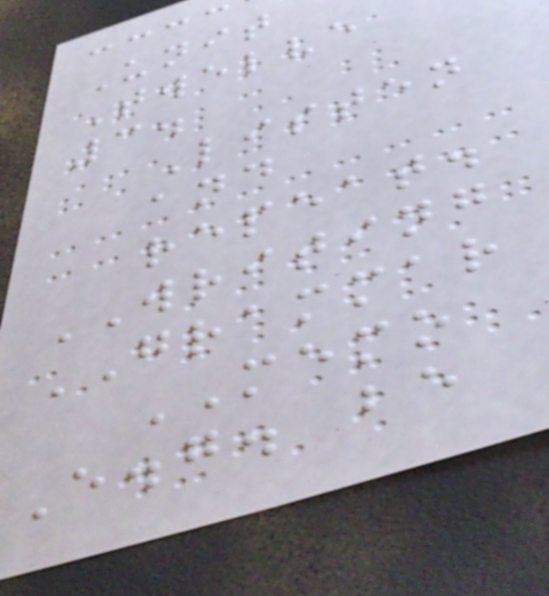Unit
Twelve
3.
Listen
and
repeat.
WRITING
GRAMMAR
MEMO
E.g. be
